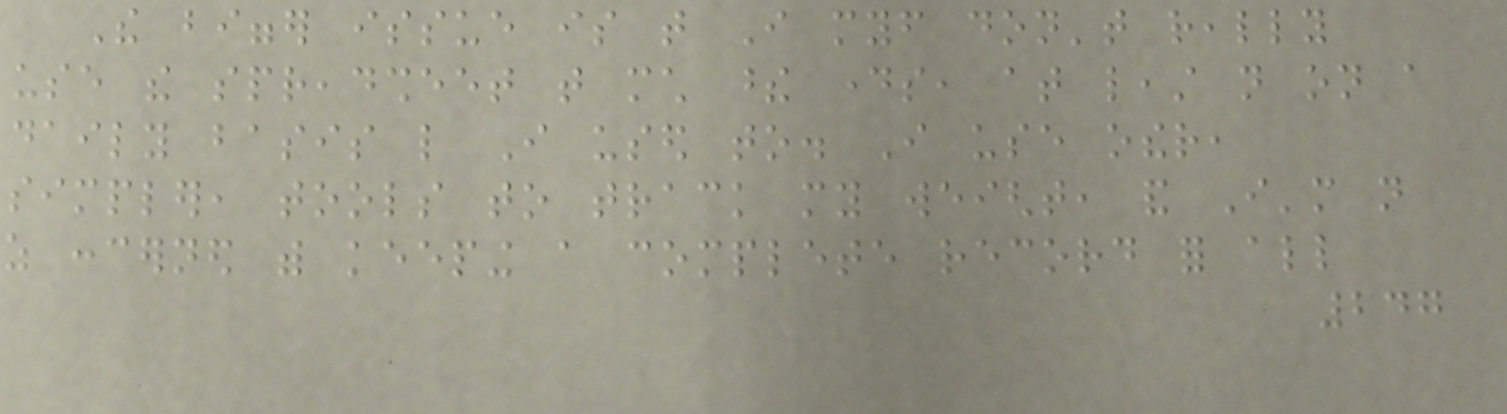The bigger issue is that I myself don't really
use the spreadsheet that much these days, at least not on a
daily basis like I used to. I use other,
simpler, tools to track my weight, and I'm not
as concerned with keeping a complete record for all
247
